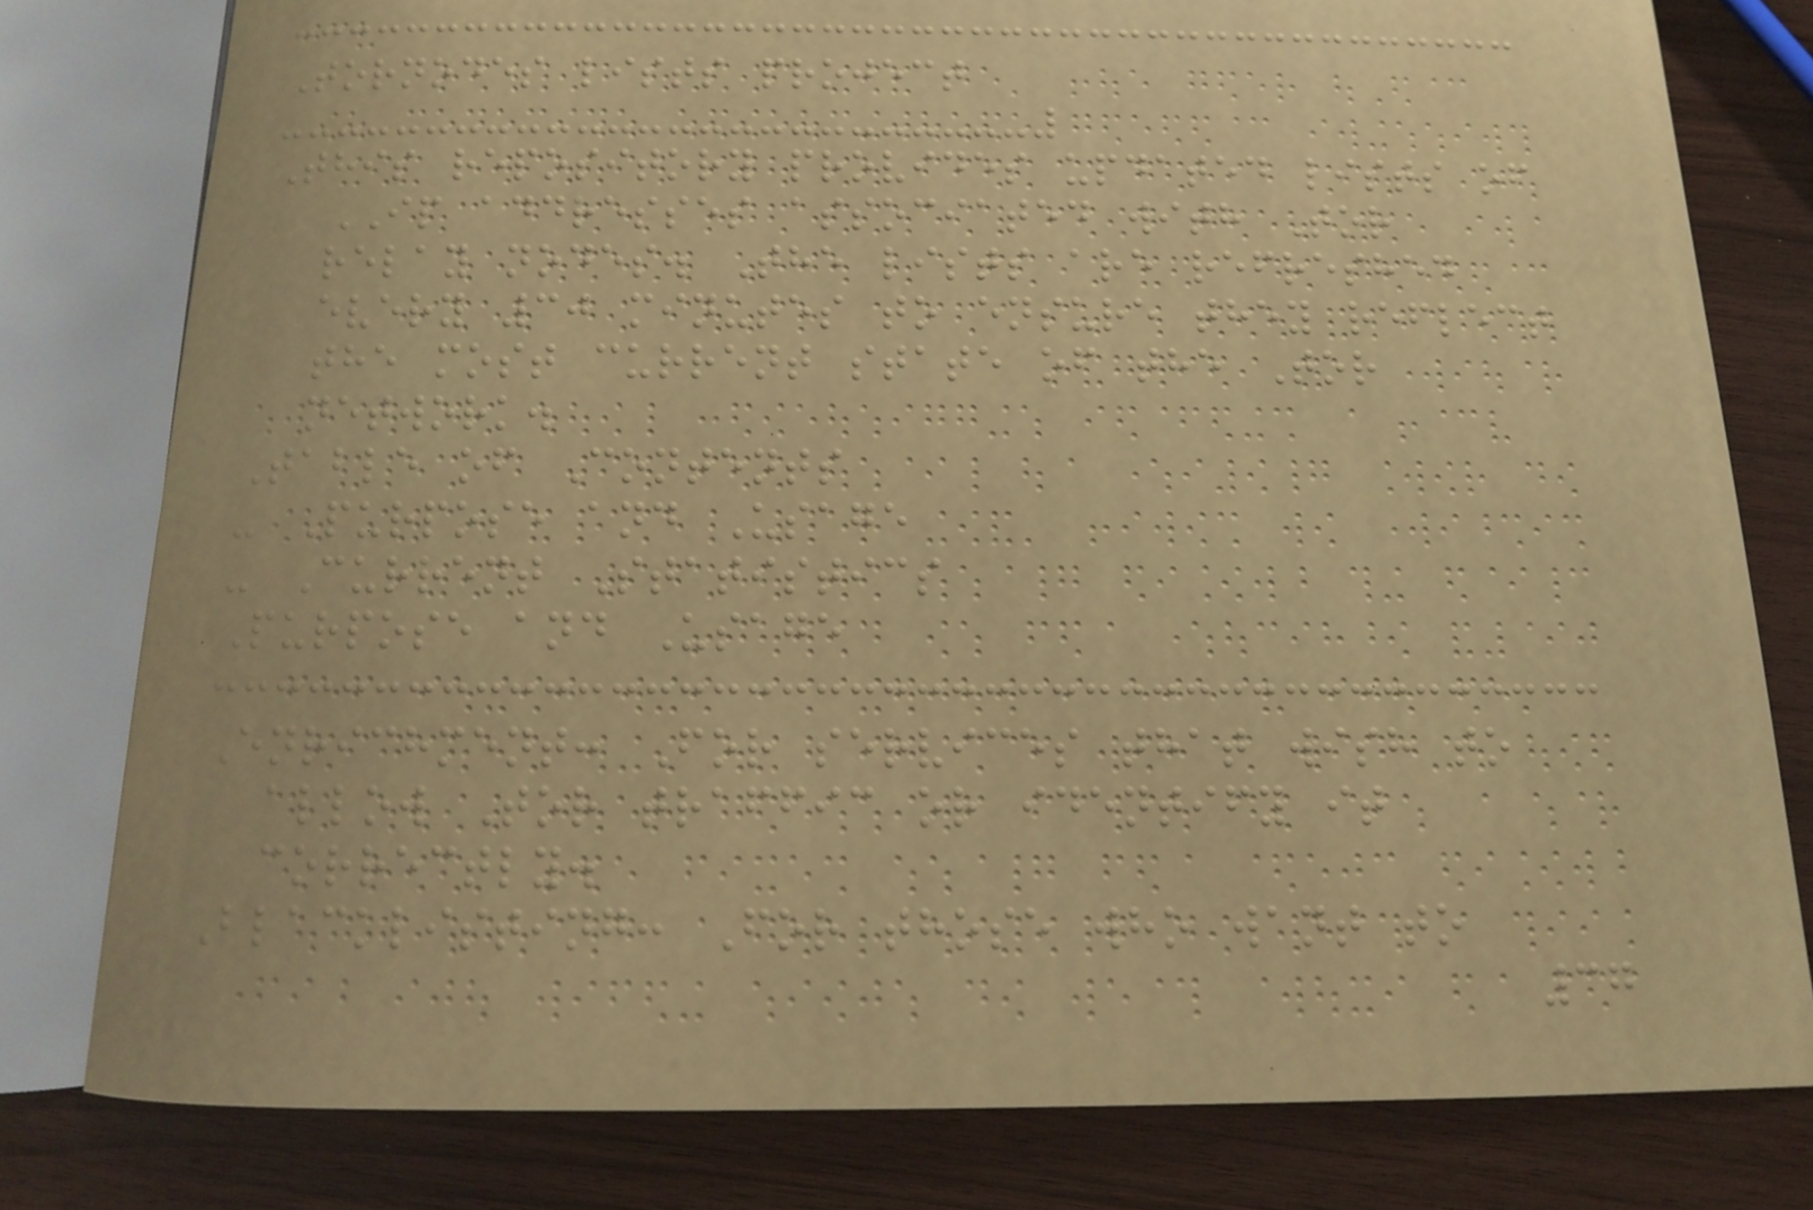Tornodes lists project
This repository provides updated lists of
IP addresses associated with Tor
relay nodes. The lists are refreshed
every 30 minutes to ensure they reflect
the most current state of the Tor
network.
Table of Contents
- Purpose and Usage
- Current Statistics
Purpose and Usage
Enrichment: For services that wish to
allow Tor traffic or identify it
correctly.
Blacklisting: For those who want to
37
